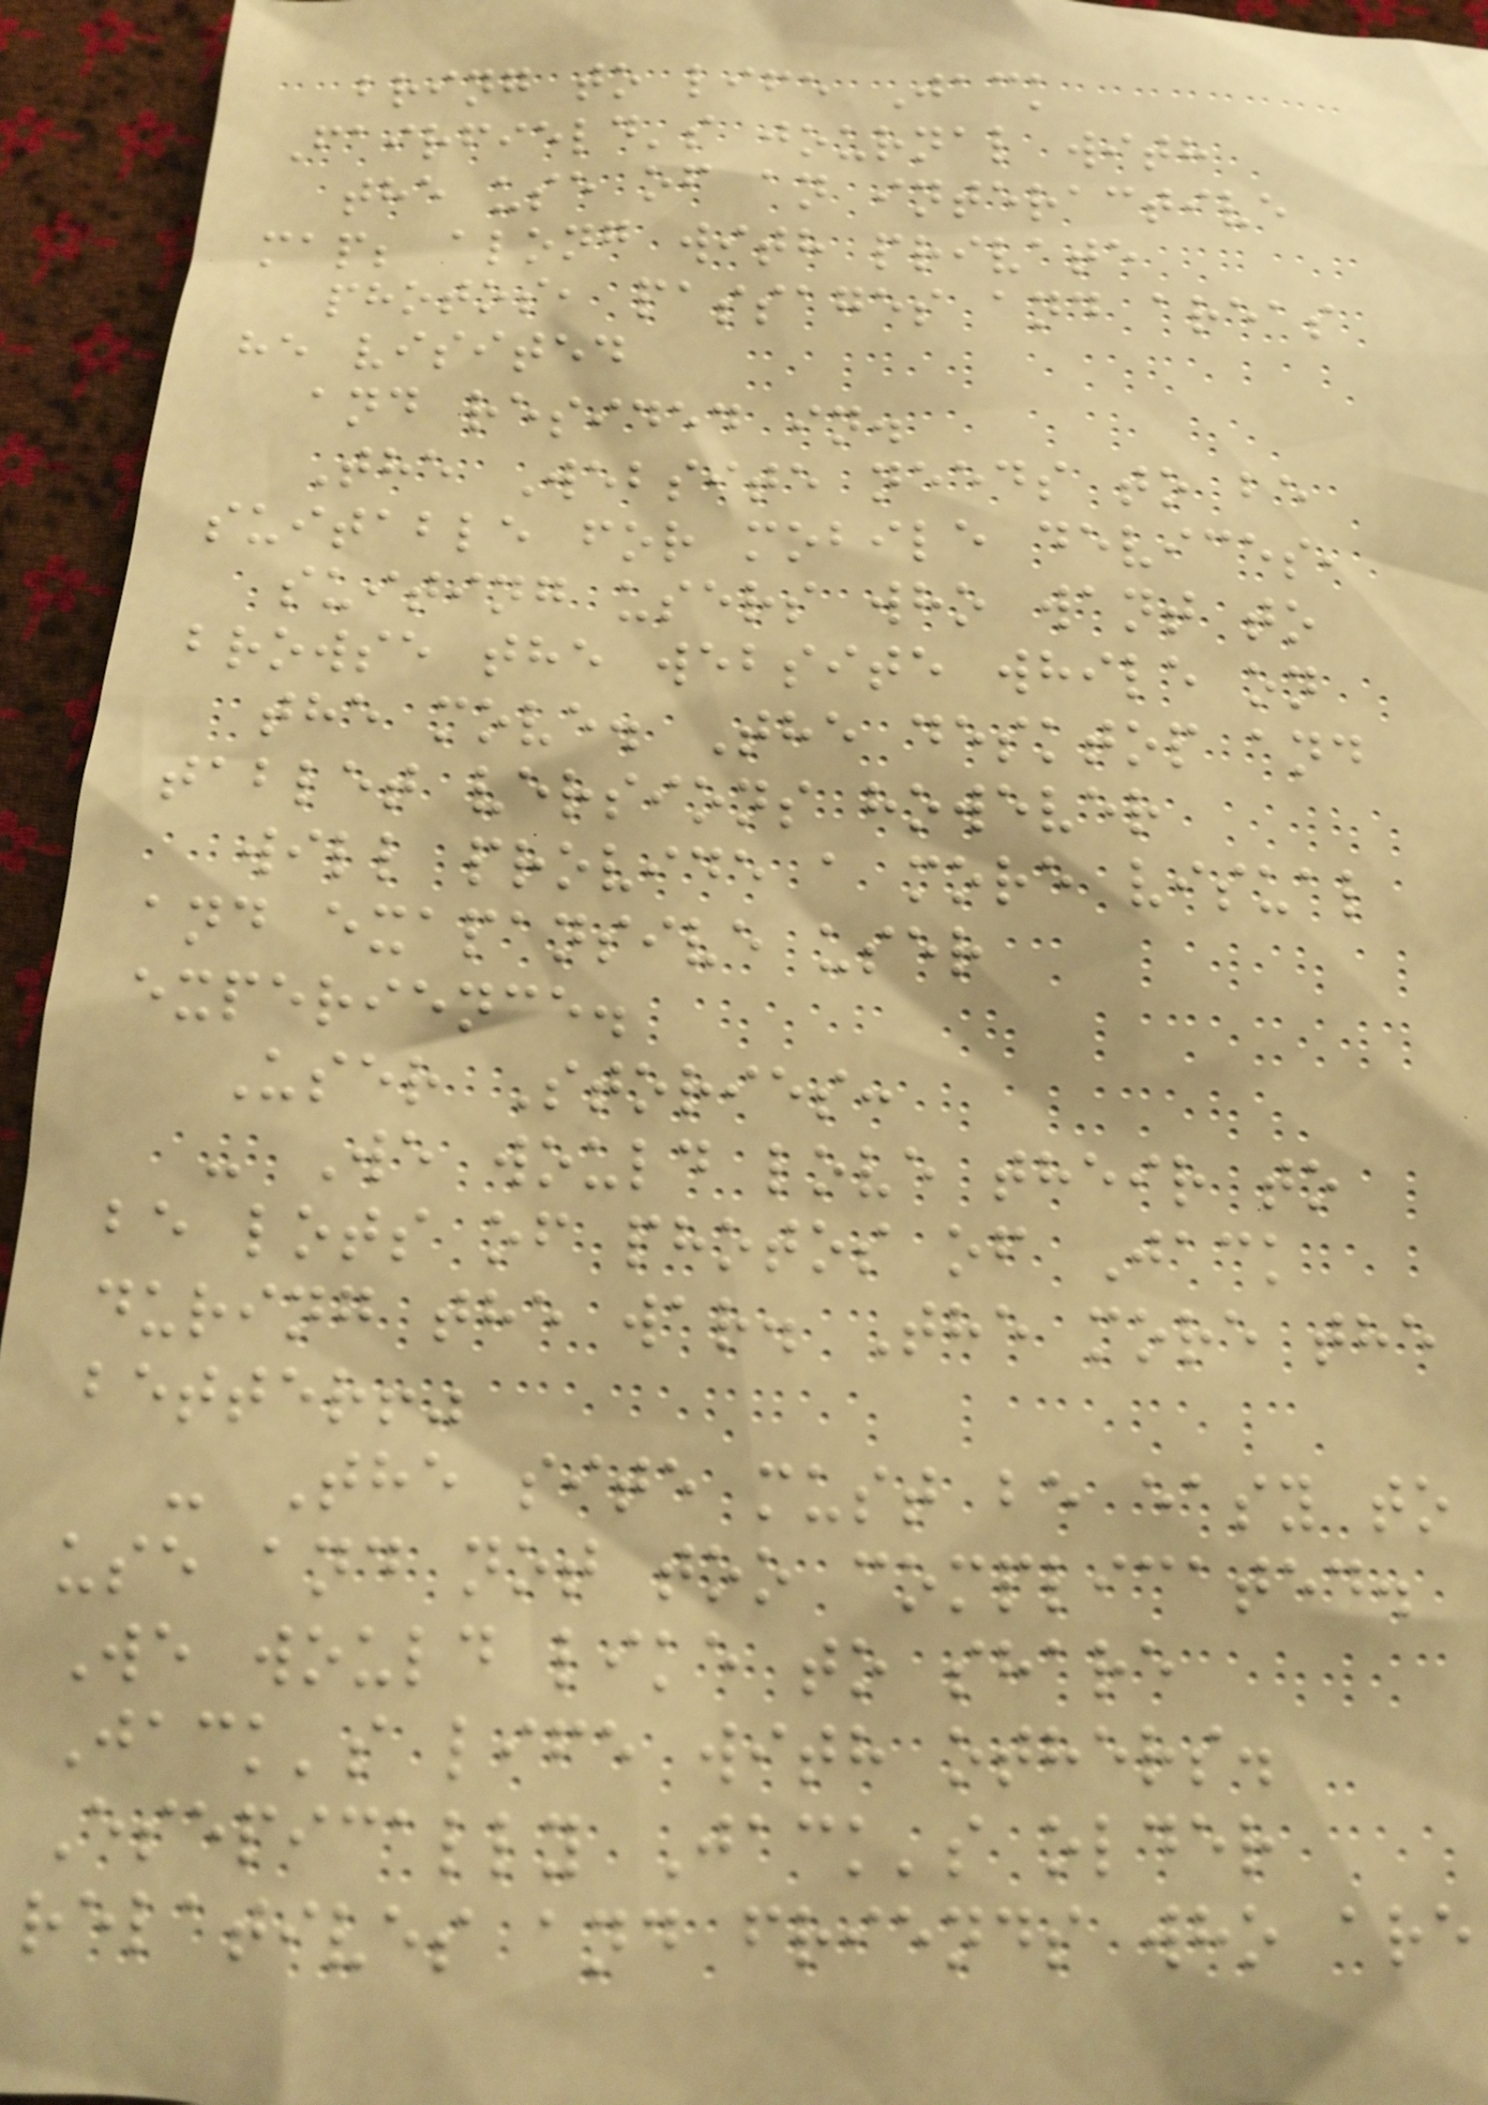bring to life Jack
Fairfield's journal with
the use of an interactive
map; along with private
photos, passages and areas
he visited
and resided in.
The Website needs to be
suitable for mobile devices,
suiting users who want to
browse the website while on
the move. The desktop and
tablet versions however
will provide a more visual
and exapansive user
experience.
User Stories:
- We would love their to
be lots of photos of Jack
during the war. The more the
better!"
- The site must be easy to
use and not too complicated.
We would like to share
Jack's life with others.
Esepically Jack's older
relatives and friends who are
